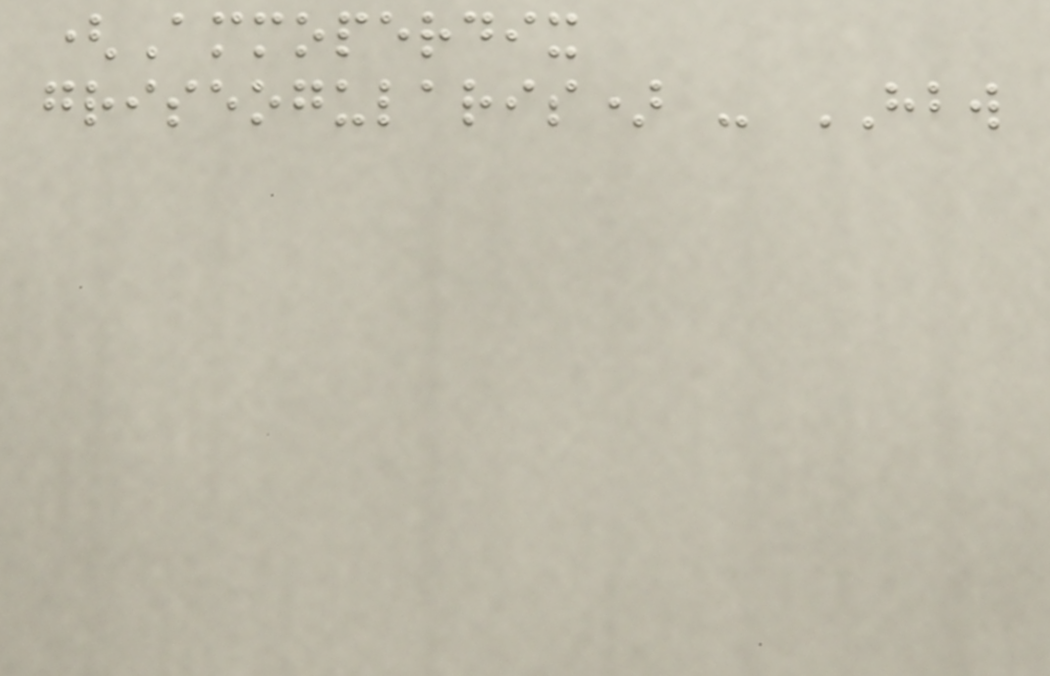(Ammoperdix
griseogularis) - HBW
